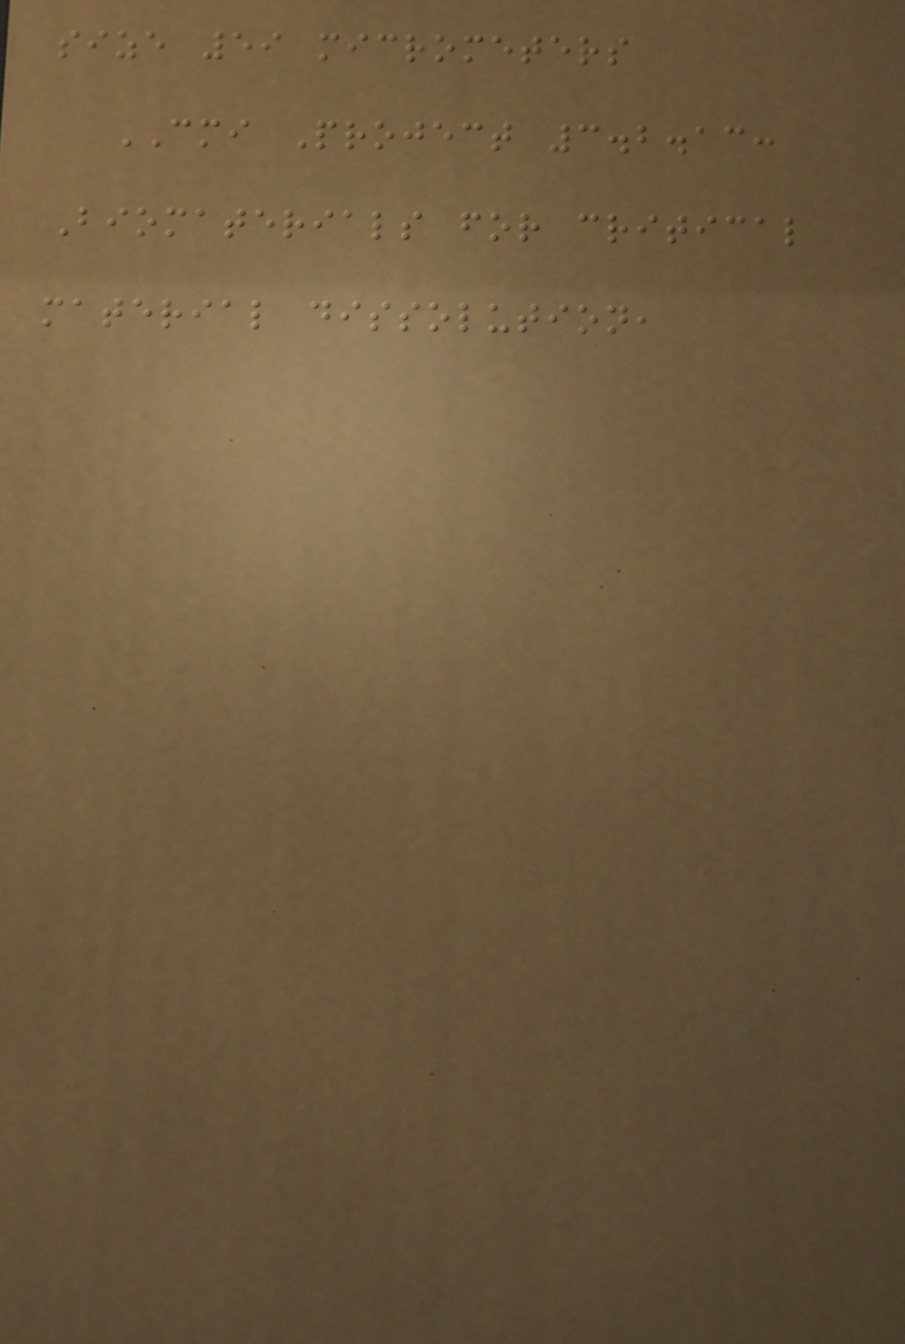size 59 micrometers
CMI Project 3.2.13:
Biomaterials for critical
material dissolution,
